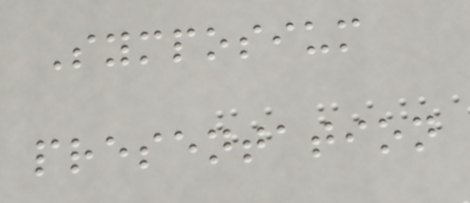Symposium
presentation
